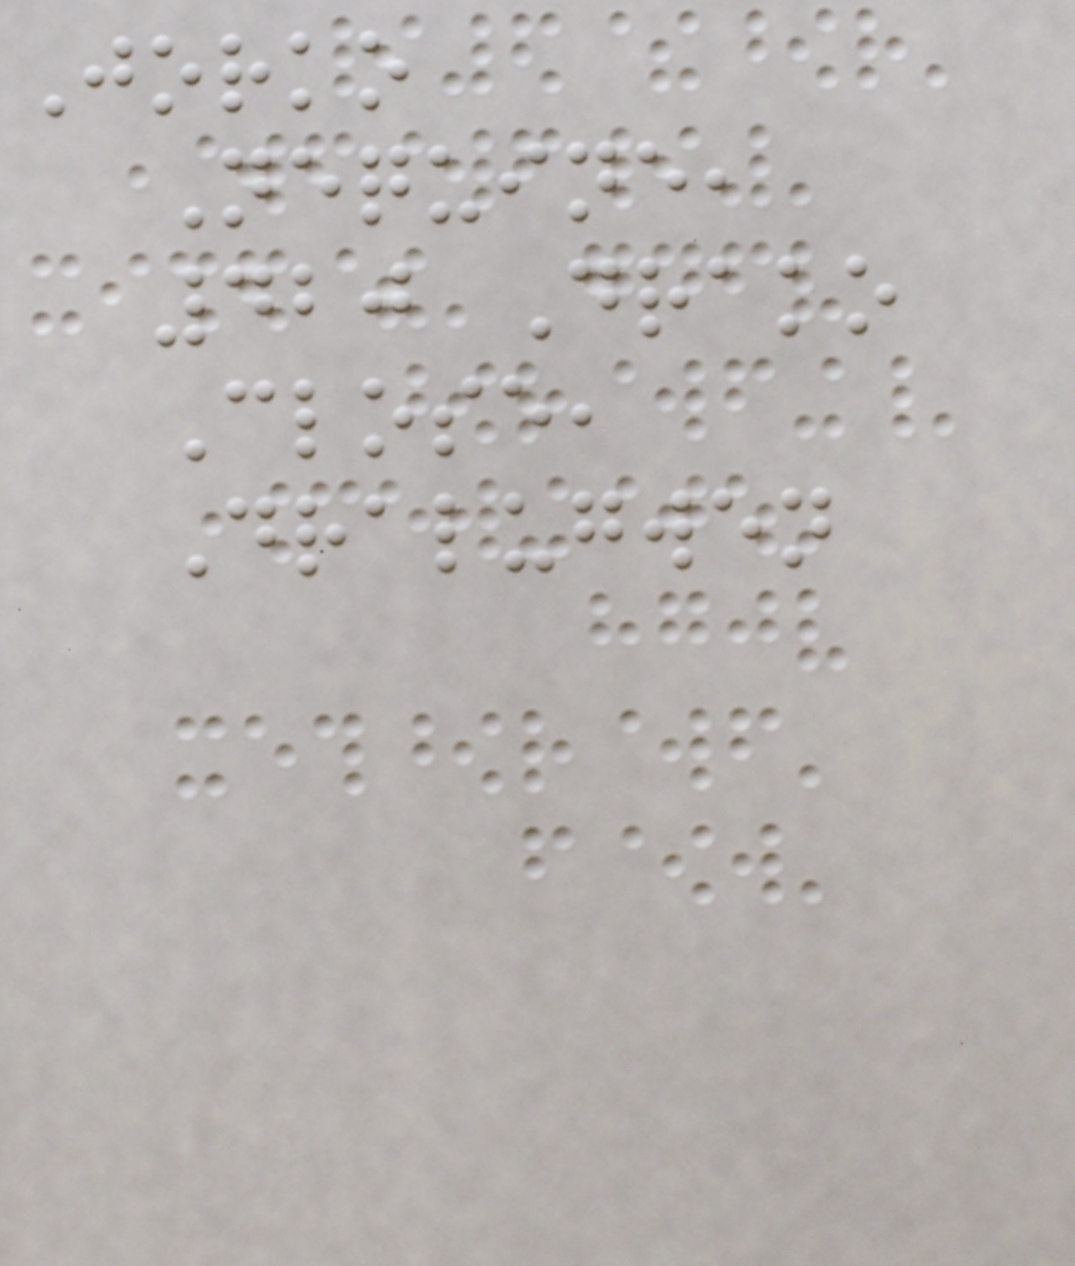Jorko
Nequine,
420 Drako
Close,
Dralugwen
